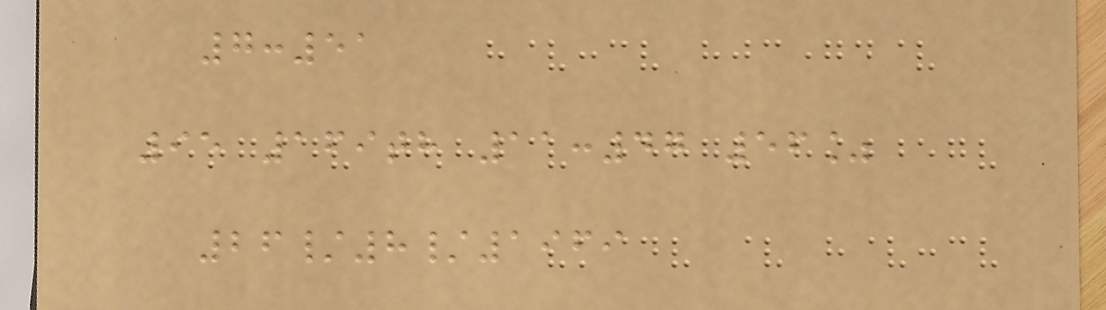7:51
95 169th 11:47 56%
26/8/1969
